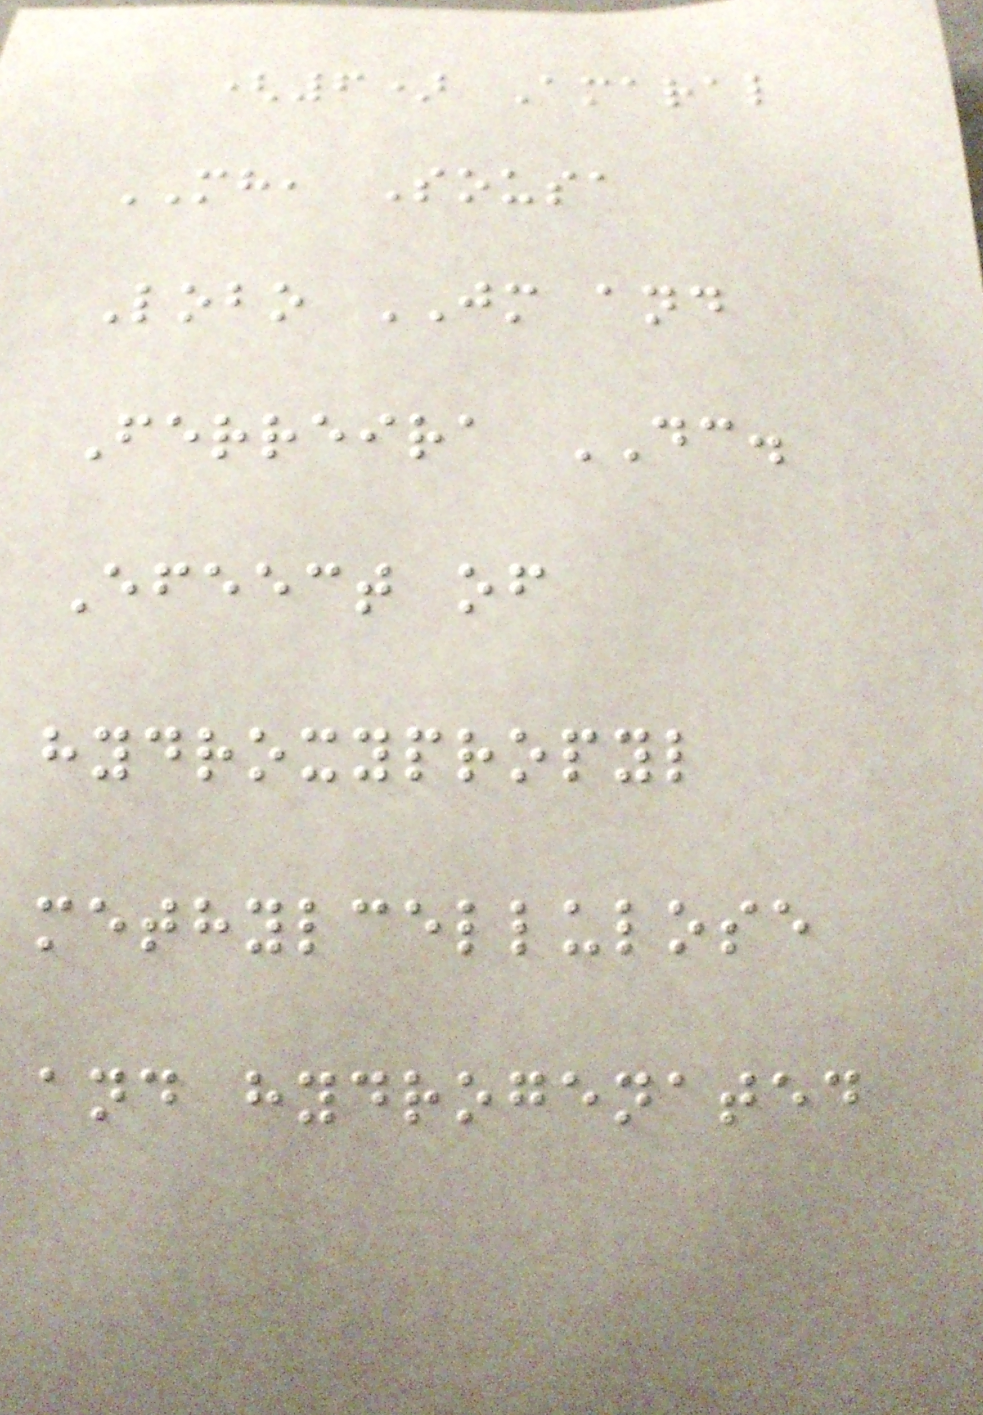(6) Amaral
MH, Sousa
Lobo JM and
Ferreira DC.
Efeect of
hydroxypropyl
methylcellulose
and hydrogenated
